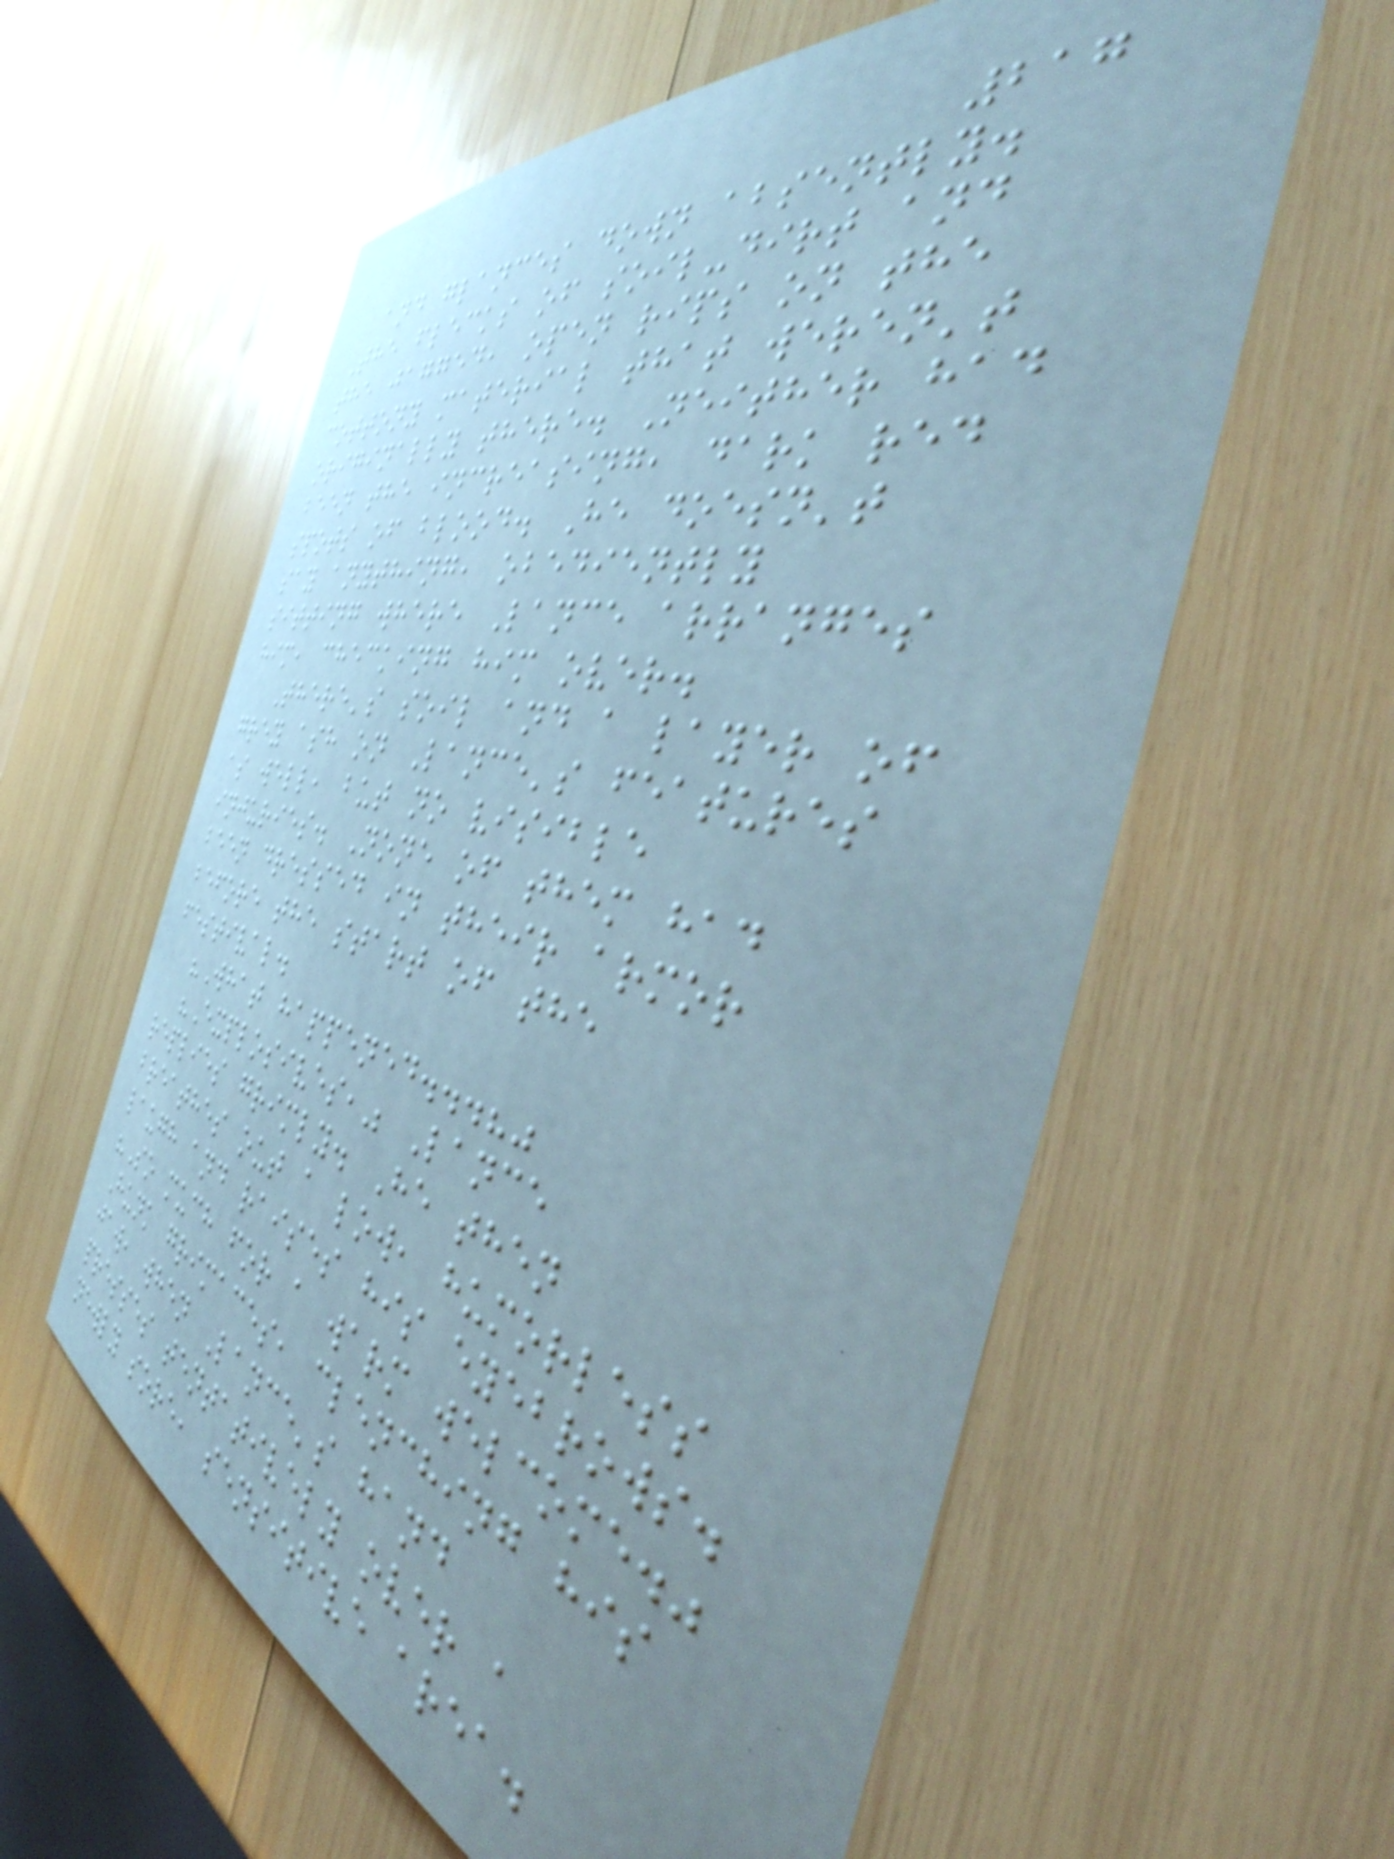217
and glances down absently.
The flecks of soil-dirt and
the jagged, open rips on the
cottony material that weren't
originally there. Neither had
been the increasing, dark red
spots of blood. He doesn't
say anything, obediently
sitting where Lance arranges
him, checking him over.
There's soil and a layer of
grey ash on Lance's features
as well, but no visible
injuries. None of them had
been dressed in their armor
before the start of the
festival.
"What happened...?"
"Explosives," Lance
replies grimly. He then
breathes out a low, humorless
laugh and raises his eyebrows.
"So much for a warm welcome."
Hunk grimaces, clenching his
jaw, when Lance's hand
presses tentatively over a
newly sore, sensitive area.
